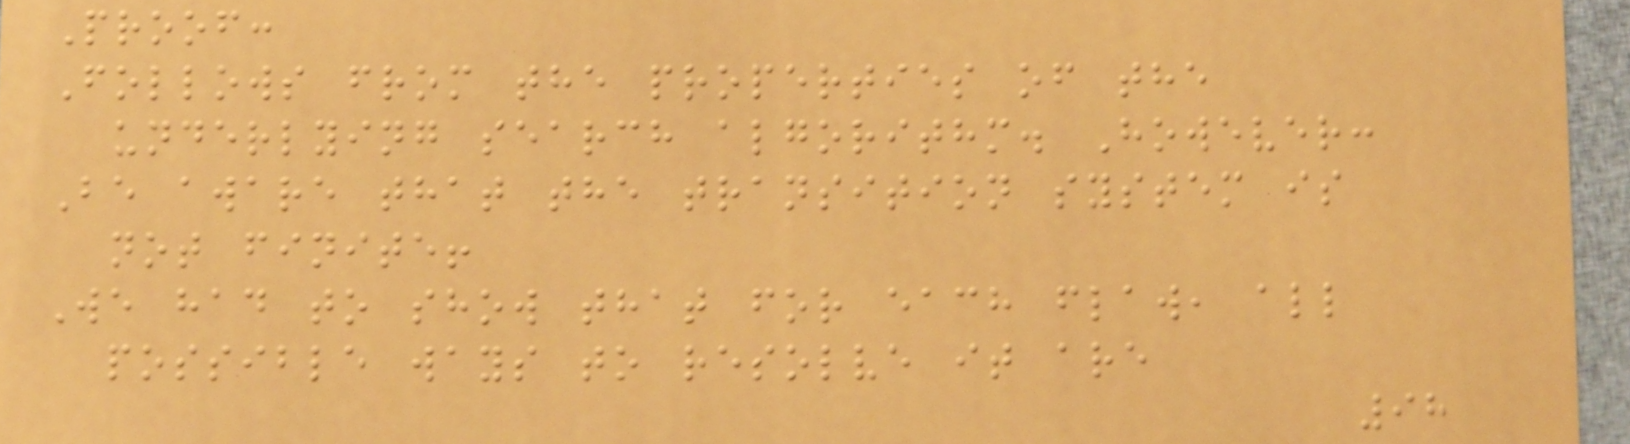Proof:
Follows from the properties of the
underlying search algorithm. However:
Be aware that the transition system is
not finite!
We had to show that for each flaw, all
possible ways to resolve it are
98
